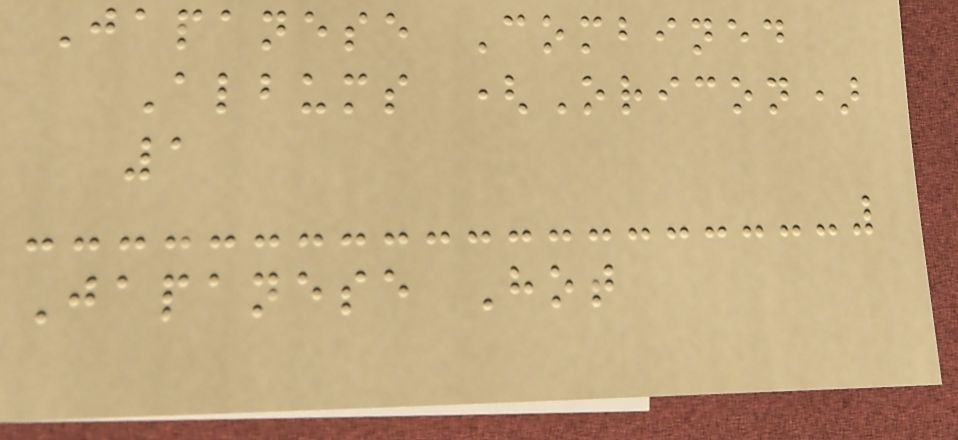Japanese Combined
Albums (Oricon)
1
Japanese Hot
